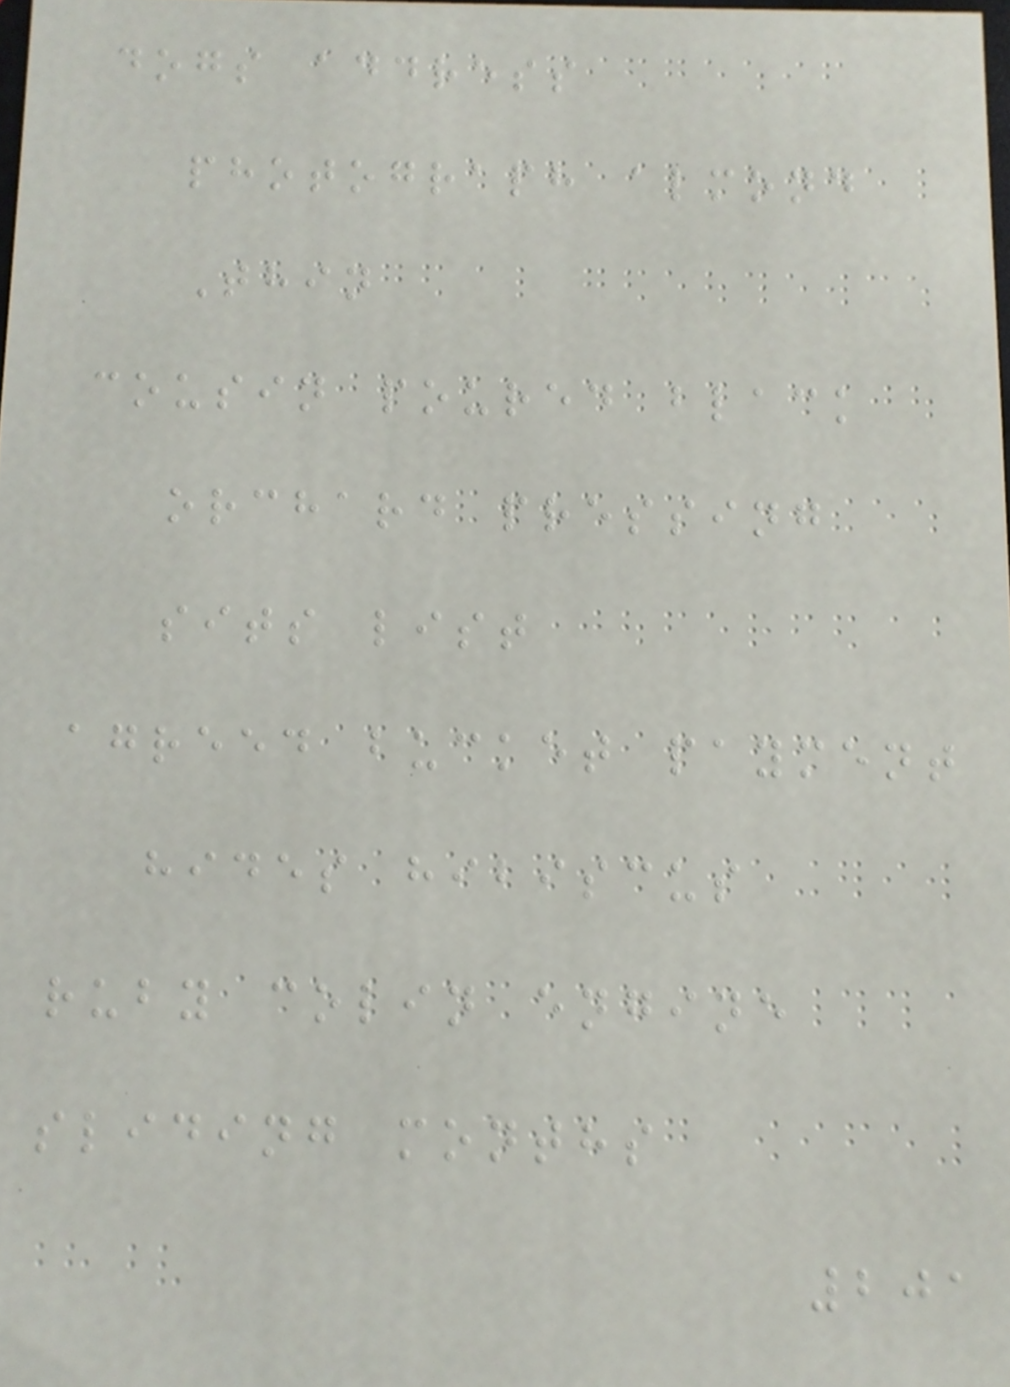dogs address
photograph almond
Thin
cousin poured black
orchard pressing
sits list
agreed bucket payment
hides hibiscus
ruby colin engine
sliding months
201
